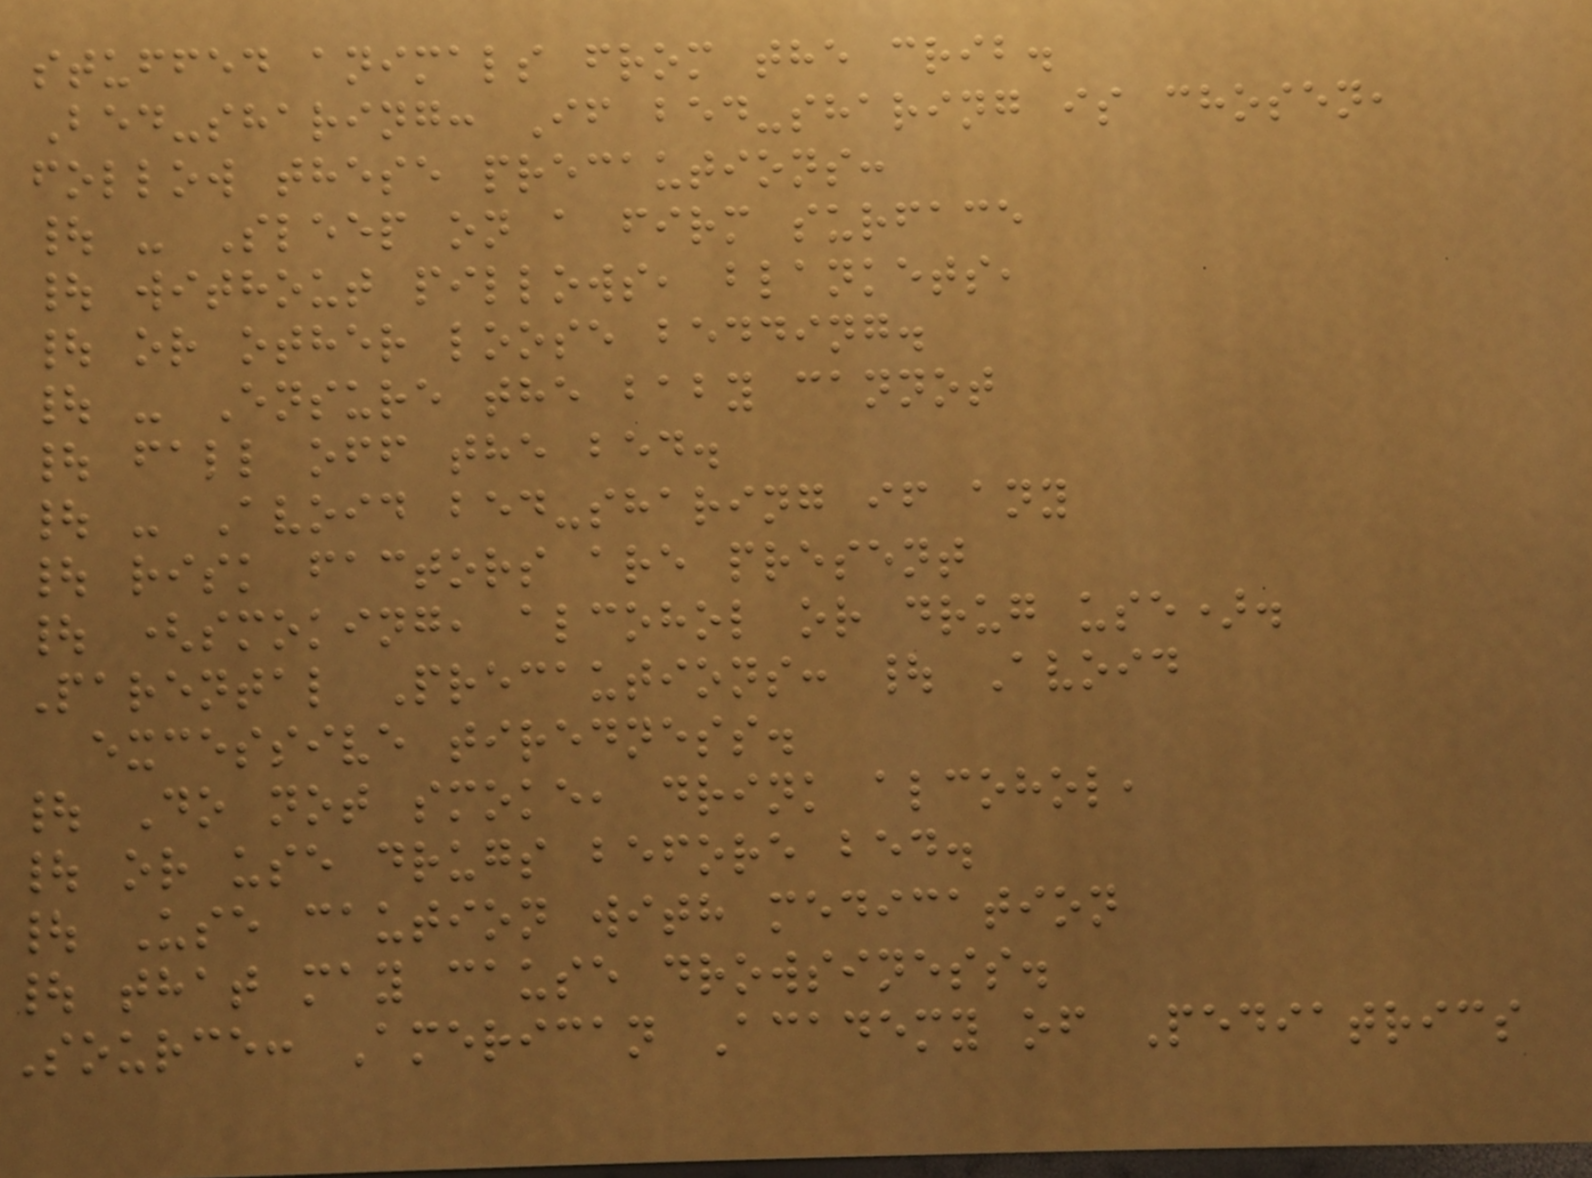stuffed animals from the crib.
Bed-sharing: If bed-sharing is chosen,
follow these precautions:
| - Sleep on a firm surface
| without pillows, blankets,
| or other loose bedding.
| - Ensure the baby cannot
| fall off the bed.
| - Avoid bed-sharing if any
| risk factors are present
| (smoking, alcohol or drug use).
Parental Precautions: | Avoid
excessive tiredness.
| Do not smoke, drink alcohol,
| or use drugs before bed.
| Use caution with medication
| that may cause drowsiness.
Source: American Academy of Pediatrics
